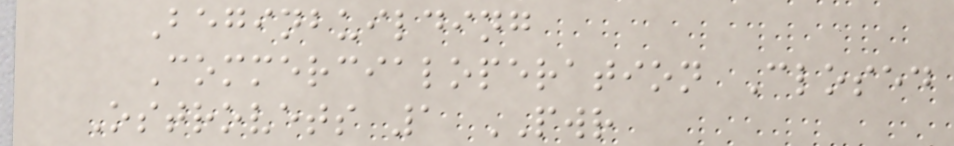Beginbuilding
Commercialoperation Closed
Ostrovets 1 PWR
